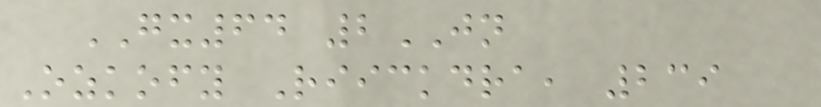GX64 2JN
Ozkofy Riickdra, 239
